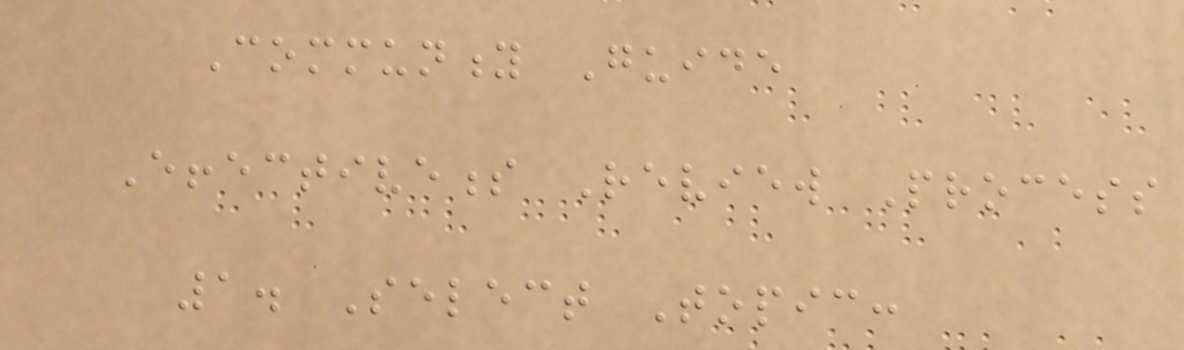Community Guide
Effectiveness Review Process
1. Select Topic:
